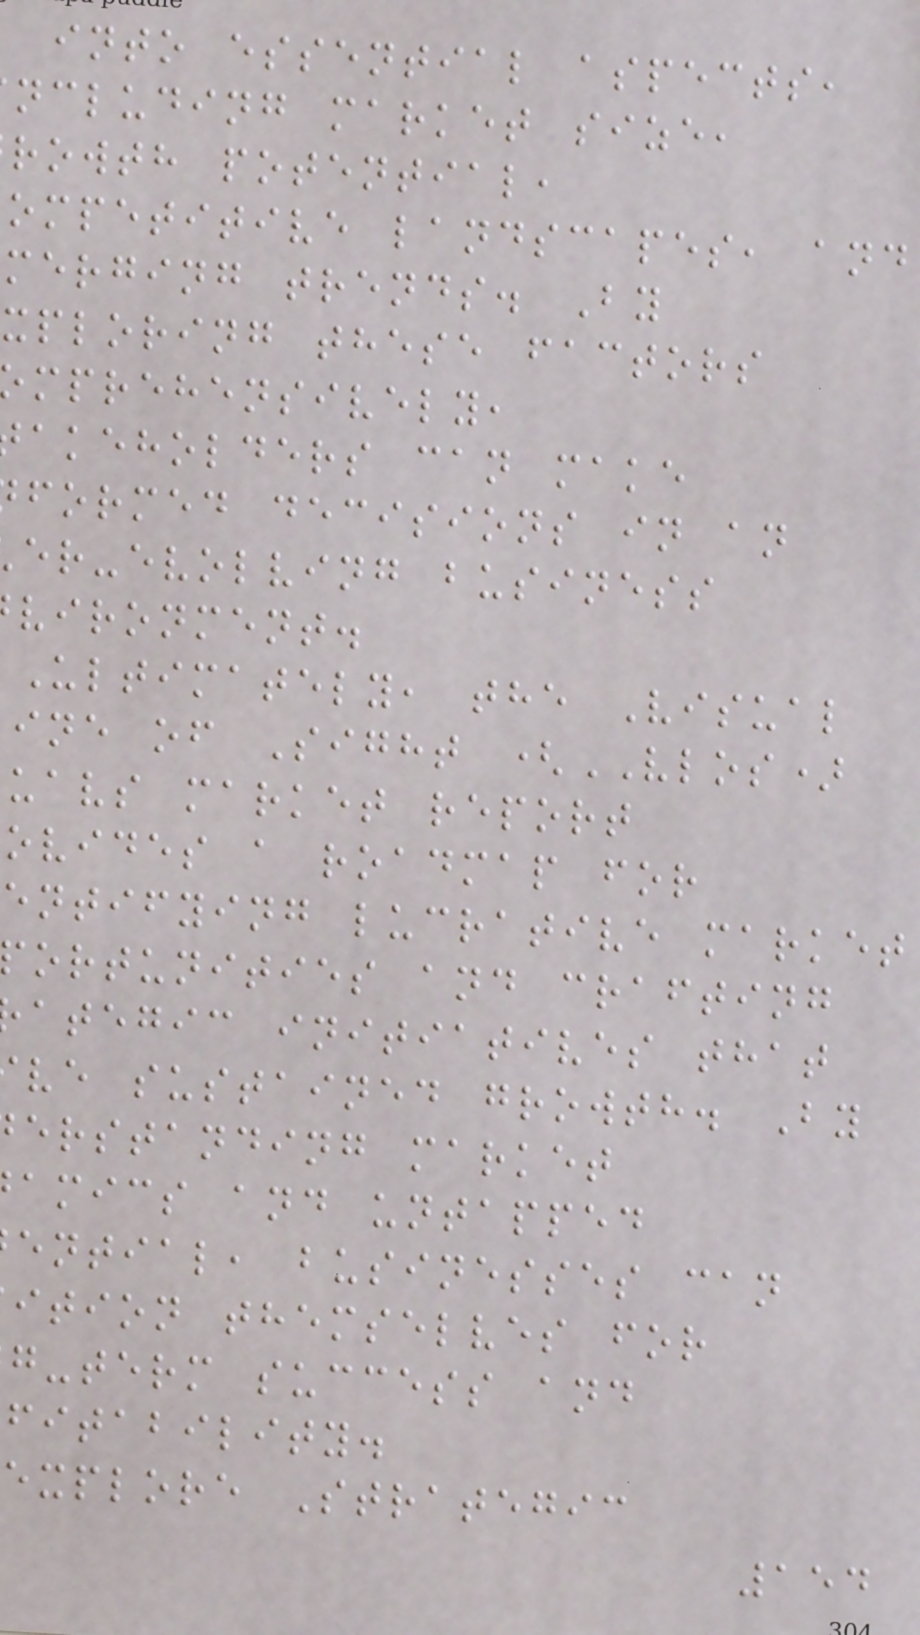into essential aspects,
ncluding market size,
rowth potential,
ompetitive landscapes, and
merging trends. By
xploring these factors
mprehensively,
akeholders can make
formed decisions in an
er-evolving business
vironment.
Ultimately, the Visual
ine of Sight (VLOS)
uavs market report
ovides a roadmap for
entifying lucrative market
ortunities and crafting
ategic initiatives that
ve sustained growth. By
erstanding market
amics and untapped
ential, businesses can
ition themselves for
g-term success and
fitability.
explore Strategic
154
